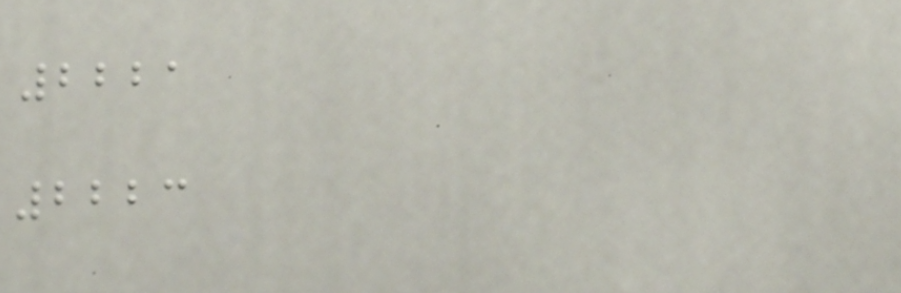2221
2223
